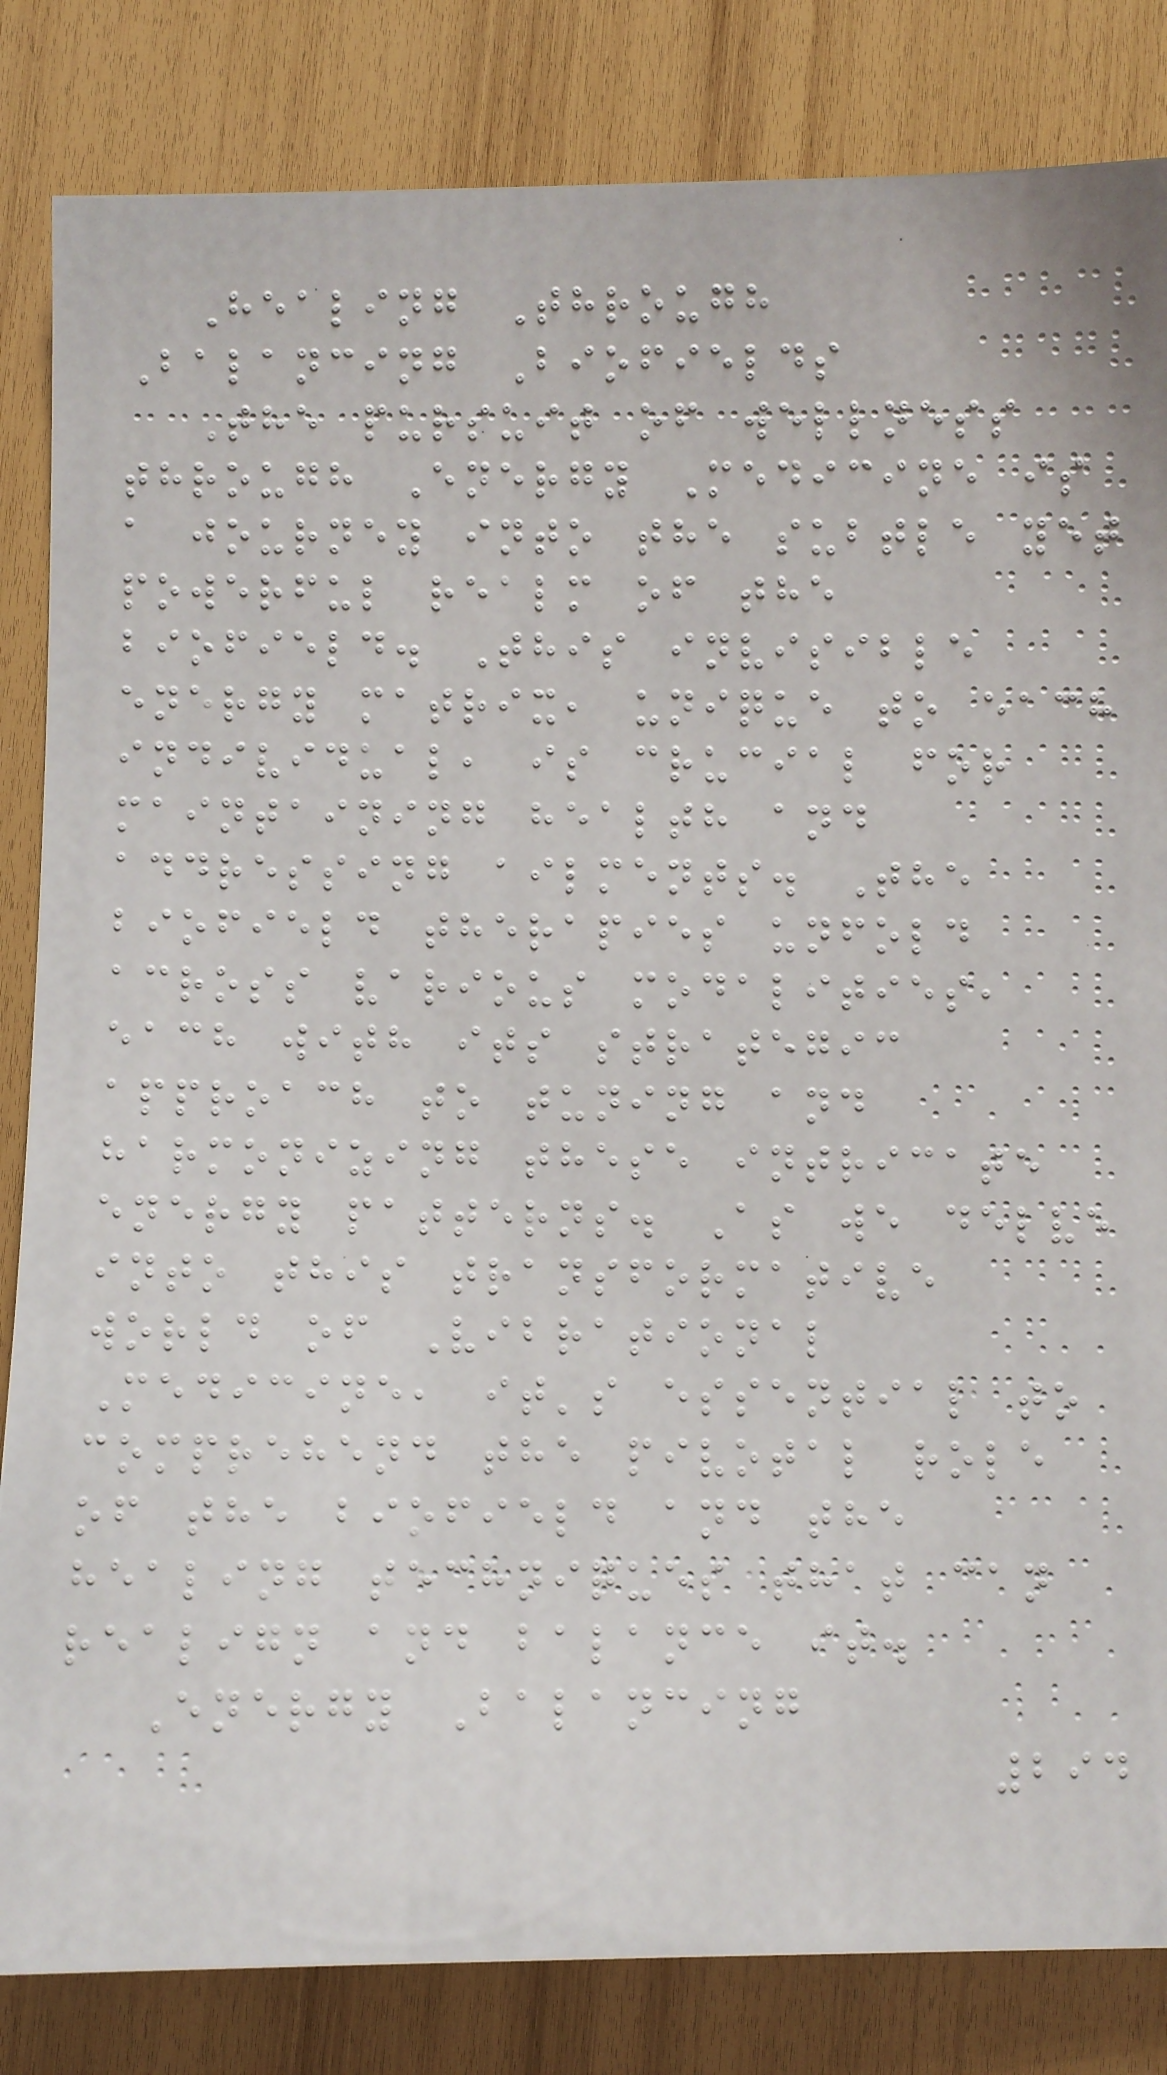Healing Through
Balancing Biofields
The pursuit of wellness
through Energy Medicine is
a journey into the subtle yet
powerful realm of the
biofield. This invisible
energy matrix, unique to each
individual, is crucial for
maintaining health and
addressing ailments. The
biofield therapies unfold
across various modalities,
each with its strategic
approach to tuning and
harmonizing these intricate
energy patterns. As we delve
into this transformative
world of Vibrational
Medicine, it's essential to
comprehend the pivotal role
of the biofield and the
healing techniques that can
realign and balance it.
Energy Balancing
294
